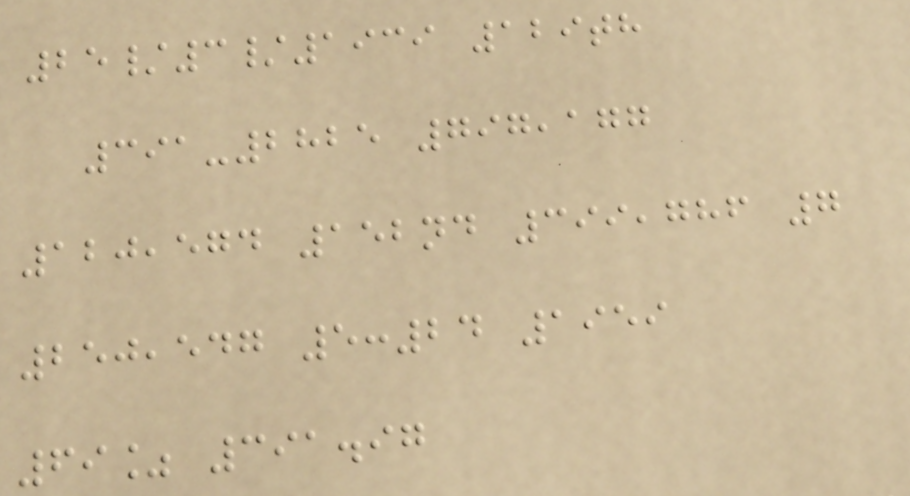25/3/1939 129th
391-2825 797,177
120,574 152nd 399,786 7
250,547 5:24 1959
69% 391.97
